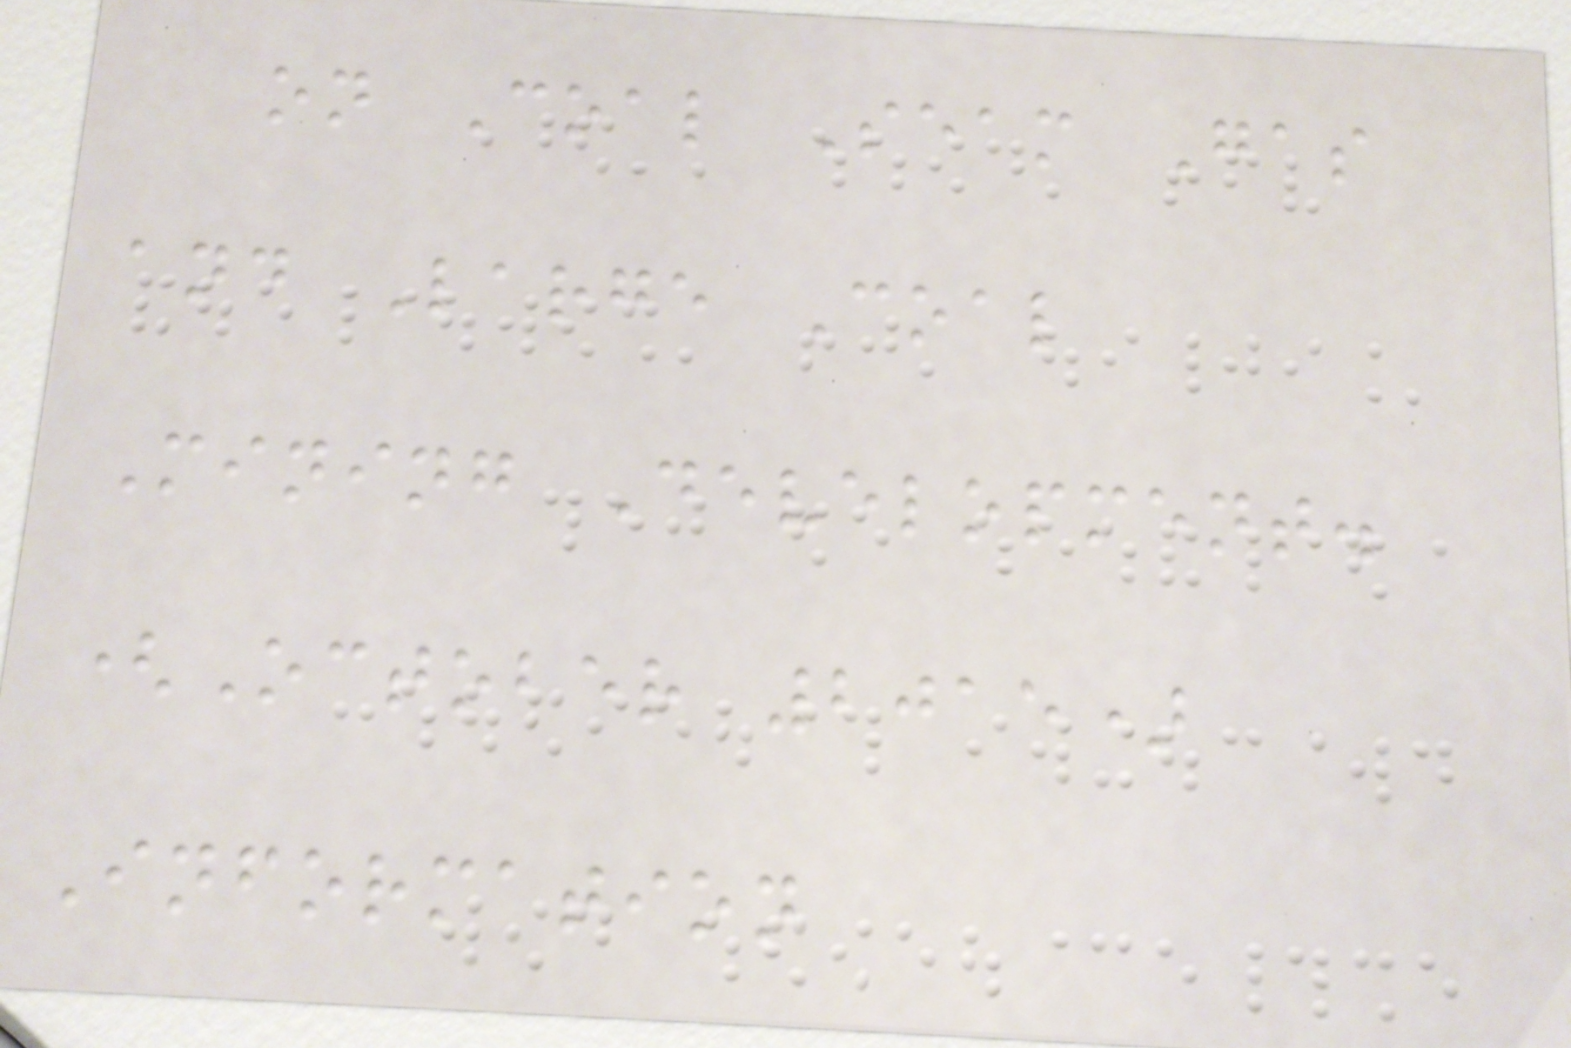on Coal Seam Gas
and Large Coal
Mining Development.
(October 2015)
Information
